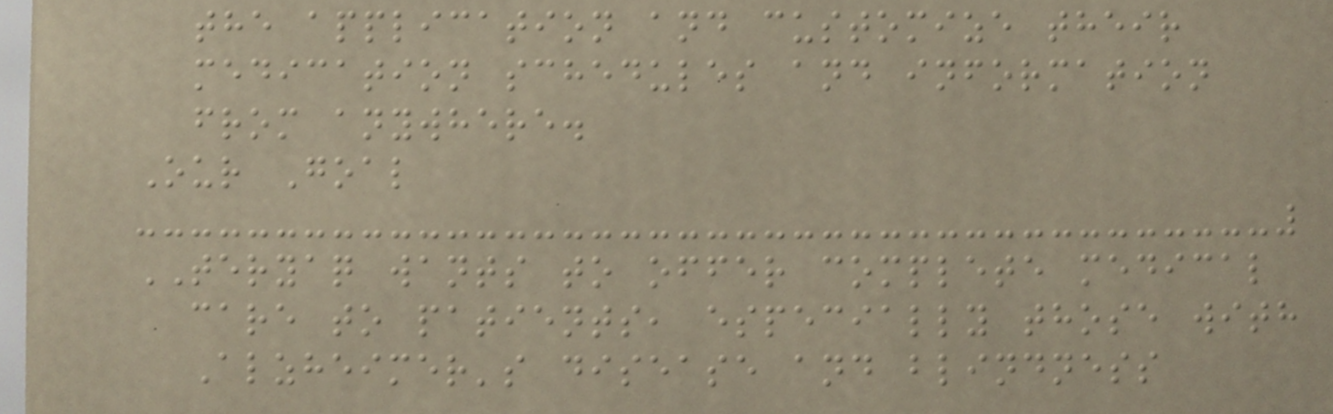the application and customize their
medication schedules and information
from anywhere.
Our Goal
TERYAQ wants to offer complete medical
care to patients, especially those with
Alzheimer's disease and blindness
